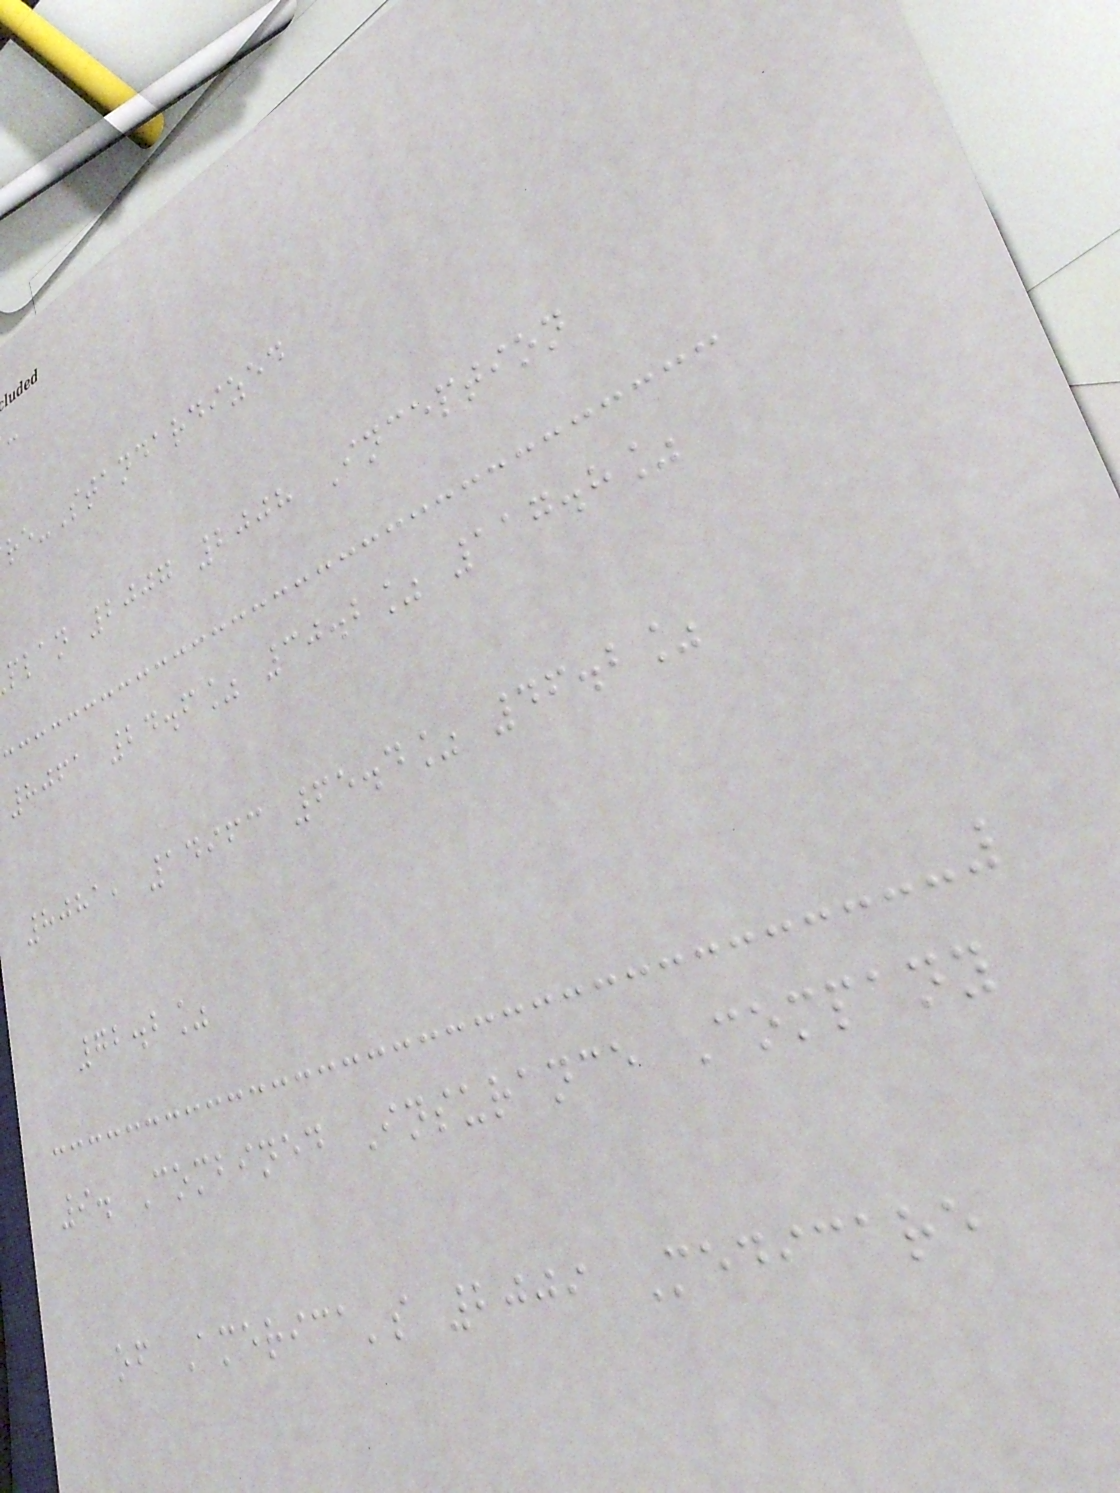re-Standardized
plan 2007 2008 Inception
8061 24.6% 30.2% 117.8%
8081, 14963 65.4% 46.2%
72.2%
9. Combined Insurance Company
of America's 2009 Medicare
